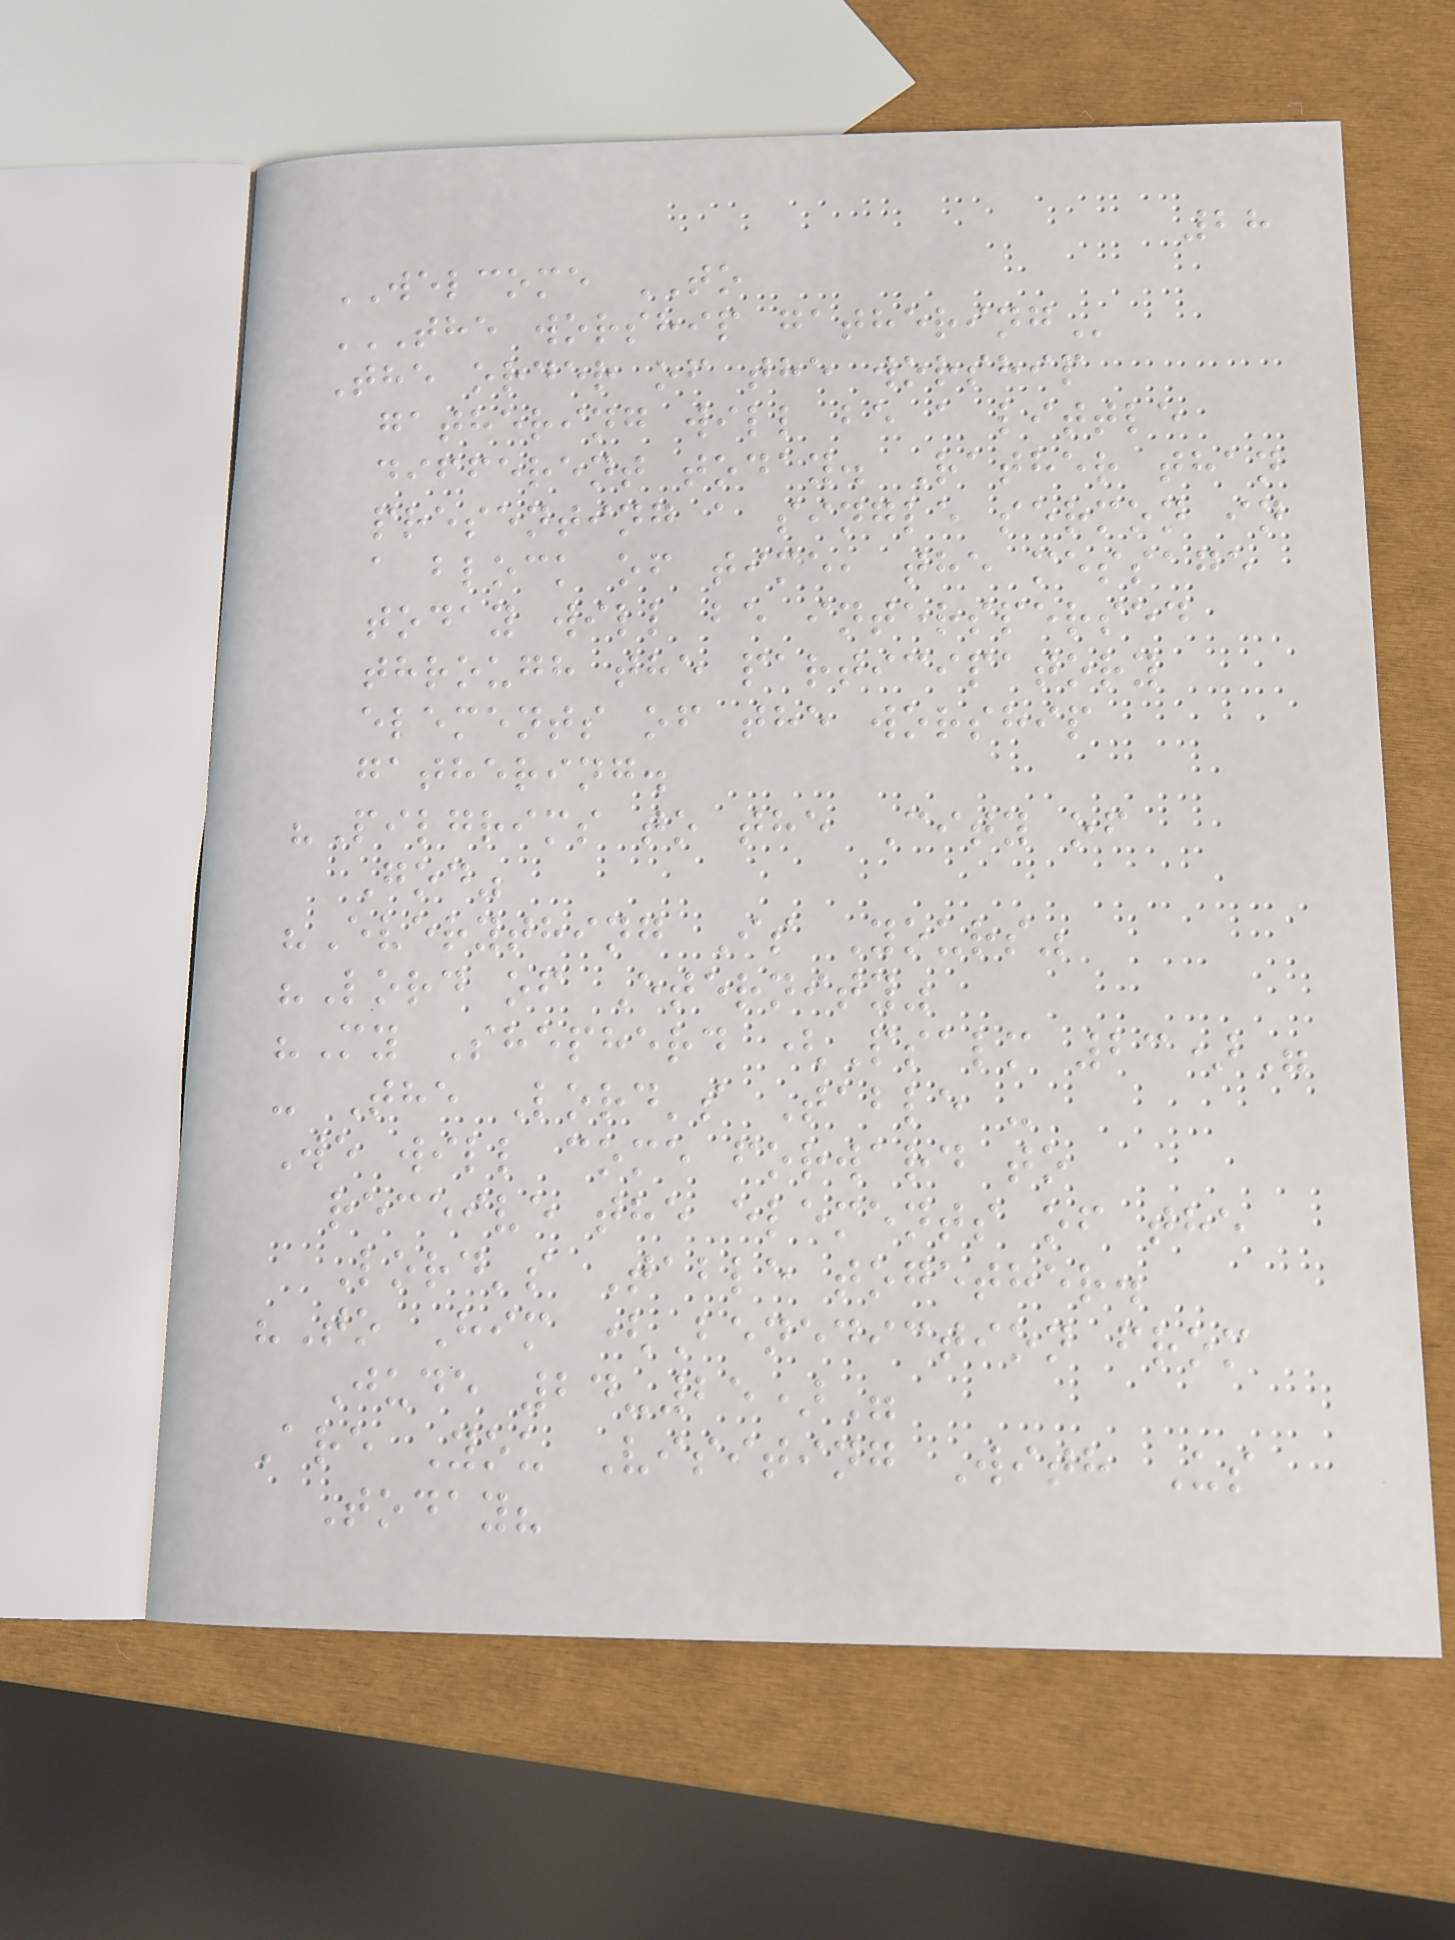28
WELCOME TO
THE WORSHIP GATHERING
The order of the worship
gathering will be a little
different today. Rather than
presenting a single sermon in
a block of time, the message
today will be interspersed
through the participatory
elements of the worship
gathering.
"Pilgrims to the City of
God"
"Everything Is Yours"
"Lord of Eternity"
"My Shepherd (Psalm 23)"
- The Lord's Table -
We will come forward to
receive the elements of the
Lord's Table together.
"To Him (Benediction from
Jude 24-25)"
Are You Visiting With Us
Today?
